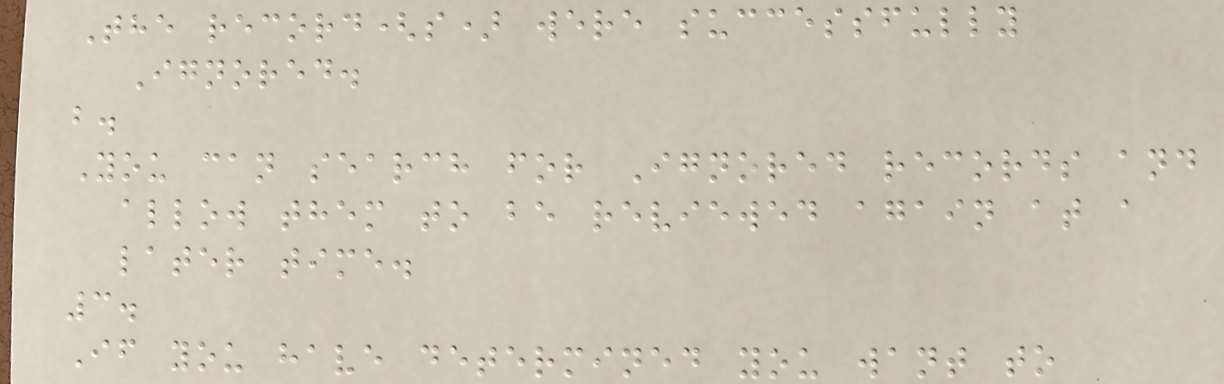The record(s) were successfully
Ignored.
b.
You can search for Ignored records and
allow them to be reviewed again at a
later time.
3.
If you have determined you want to
